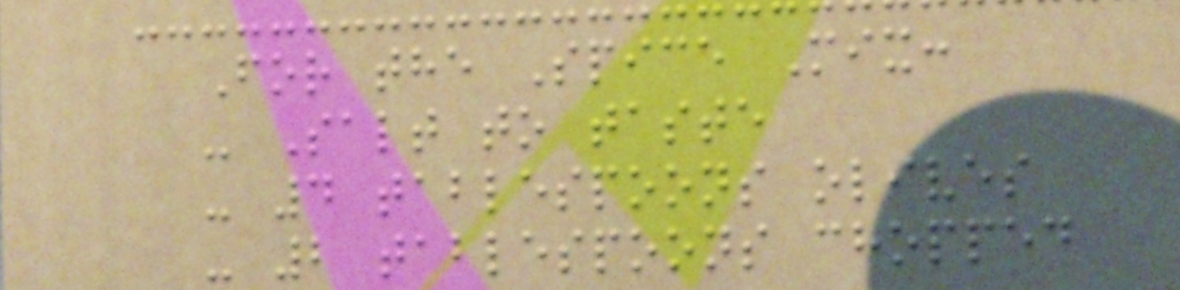For the Spice Mix:
- Salt to taste
- 4 tablespoons olives
- 2 tablespoons chopped
